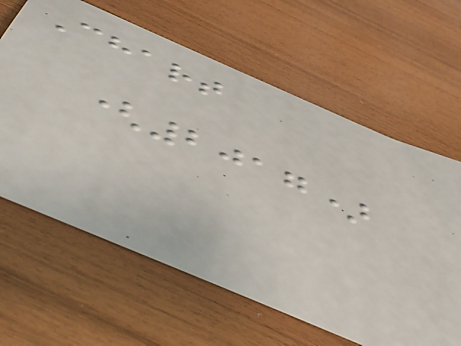Chart
(2017)
